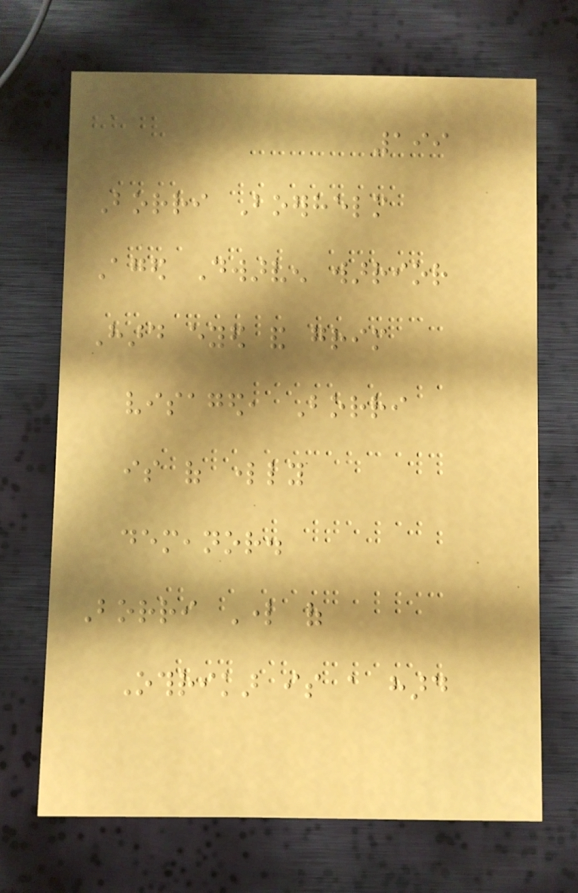199
Borri Boerhelm
Aged Dwarven warrior
Hard eyed and grim
visaged, Borri
is of lordly
demeanor.
Borri Lord of
Othrikar is a hard
